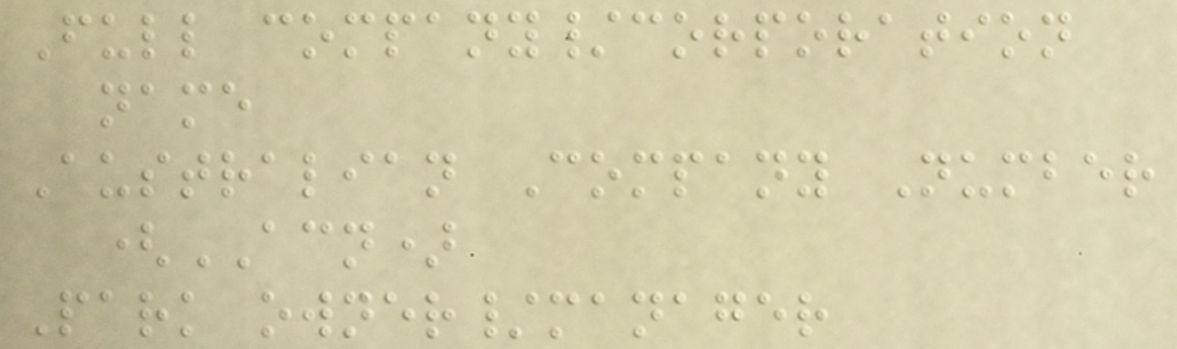Full company/corporation
name
Australian Company Number
(ACN)
Park owner/manager
